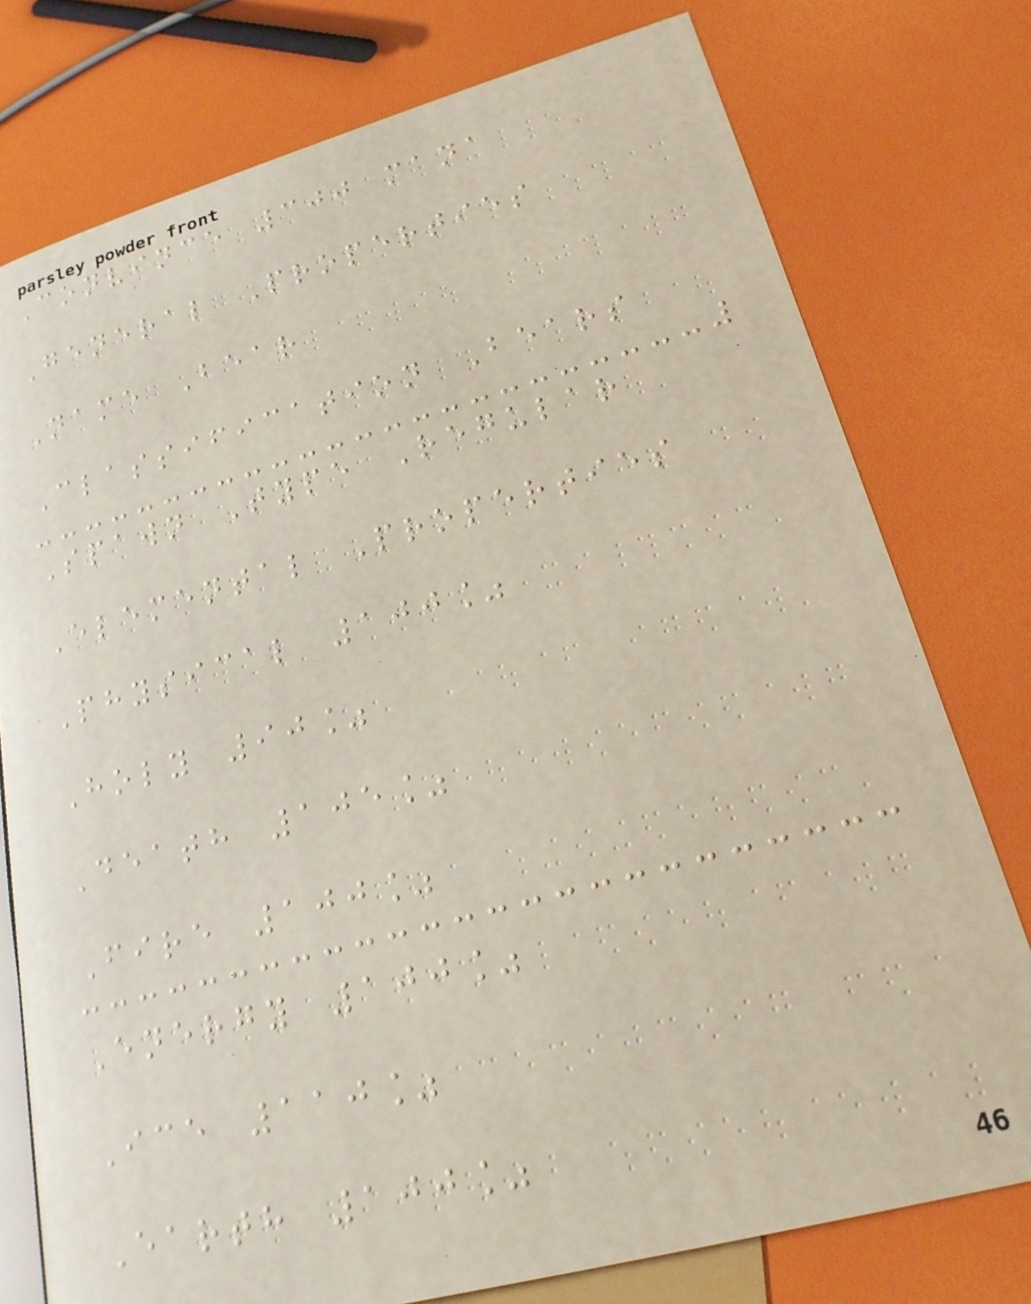Convince 300 mana
General Properties
Name Bear
Classification Bears
Spawn Type Regular
Elemental Properties
Physical 100%
Holy 90%
Death 105%
Fire 100%
Energy 100%
Ice 110%
Earth 100%
